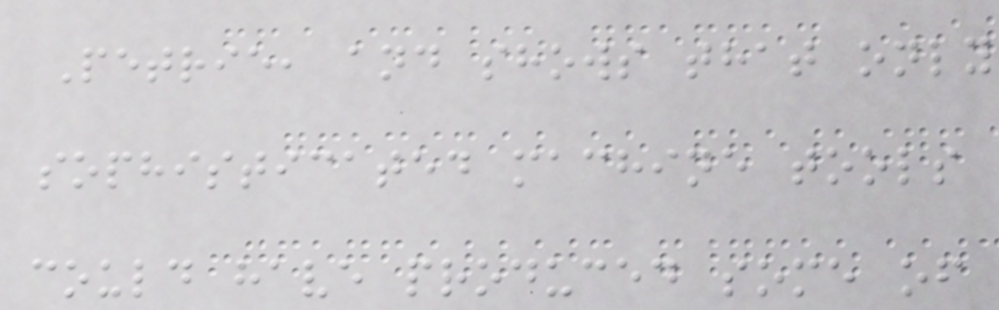Petrie, and shows that only
sophisticated machine tools
could have produced some of
